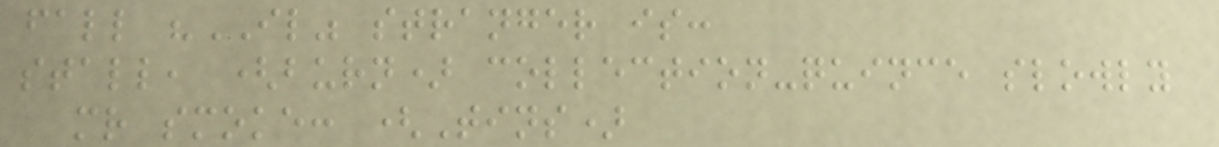fall "IL" stranger is:
stall, (burn) collection-quince slowly
mr smoke: (Tins)
